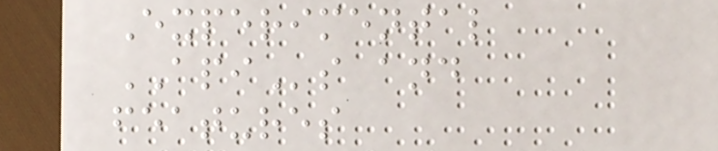Experimental
APIs and
features
